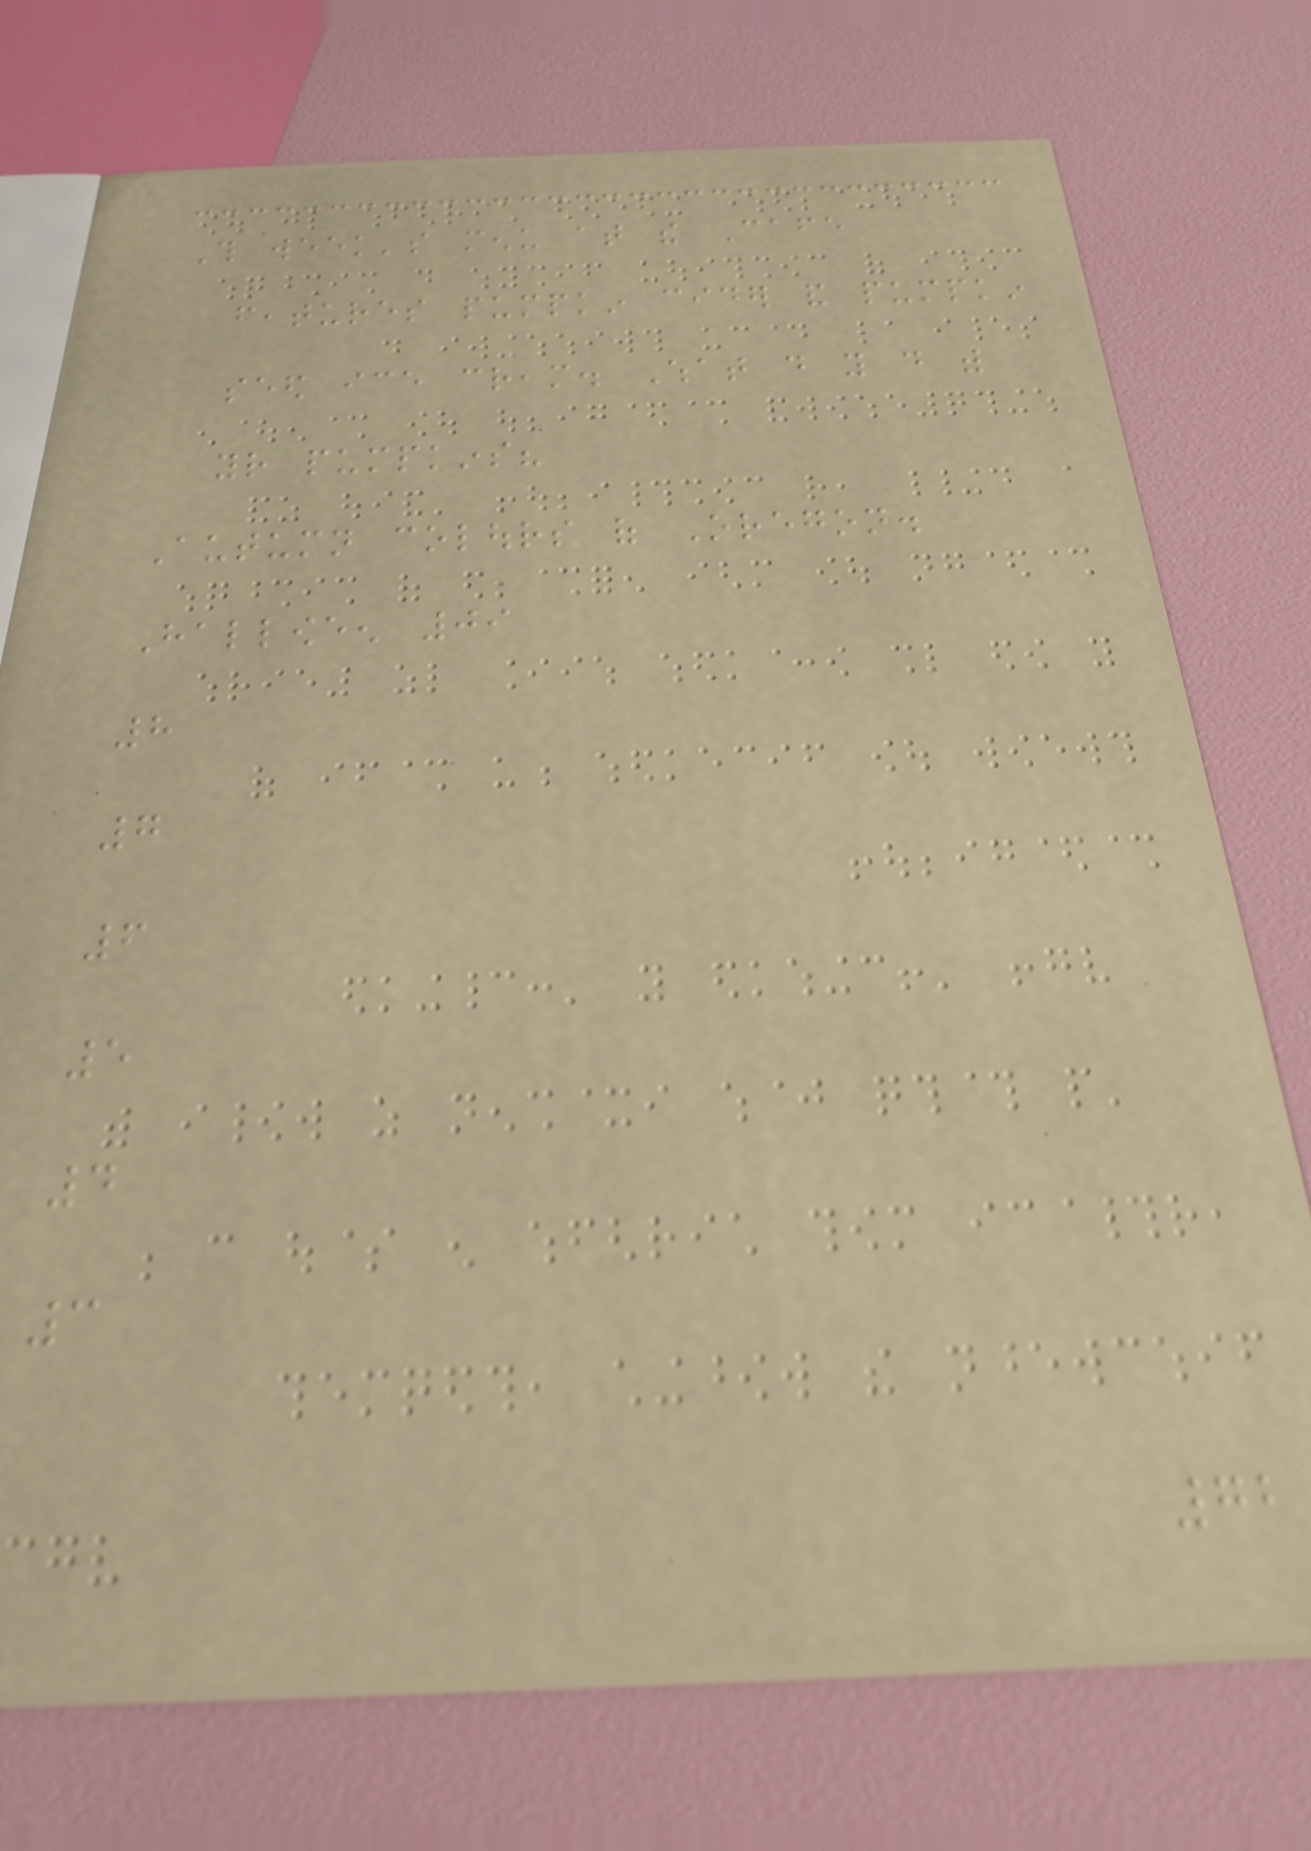This week's menu at the Cafe
features pumpkin cider and pumpkin
seed ice cream. What do you do with
your pumpkins?
Autumn colours of Oregon.
Halloween 09
8
7
6
5
4
3
72
